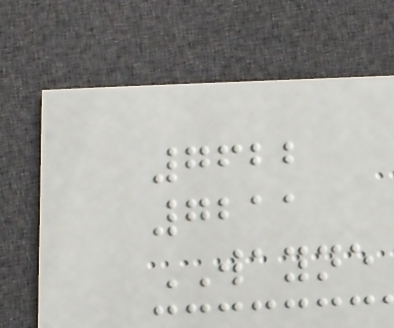7622
7211
WAYNE
